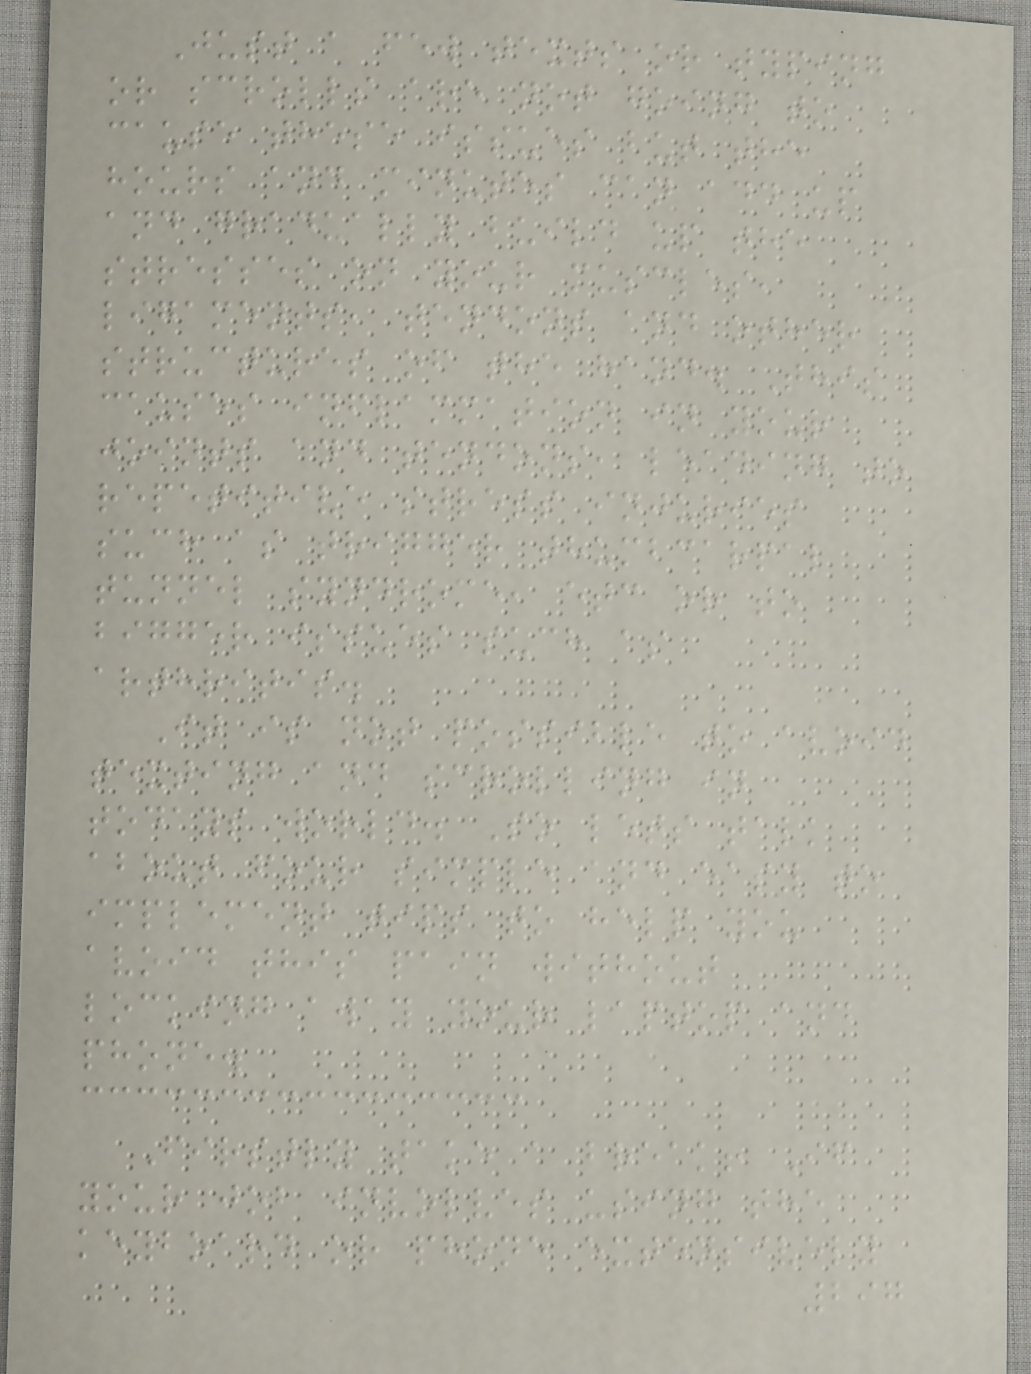Just a few texts or typing
or scrolls are not going to
cause these issues but the
hours and minutes can add up
and gradually build up the
stresses on your muscles,
ligaments, tendons and other
structures of the hand. This
causes inflammation in your
joints and tendons, leading to
repetitive stress injuries
such as trigger thumbcarpal
tunnel syndrome, etc or to
bigger issues such as
arthritis.
It is not possible to avoid
texting and scrolling in
todays world. So lets talk
about four simple and easy to
implement tips to help you
avoid this pain without
locking away your laptop and
phone.
Firstly take a break! If
your job involves using the
keyboard or phone extensively
297
